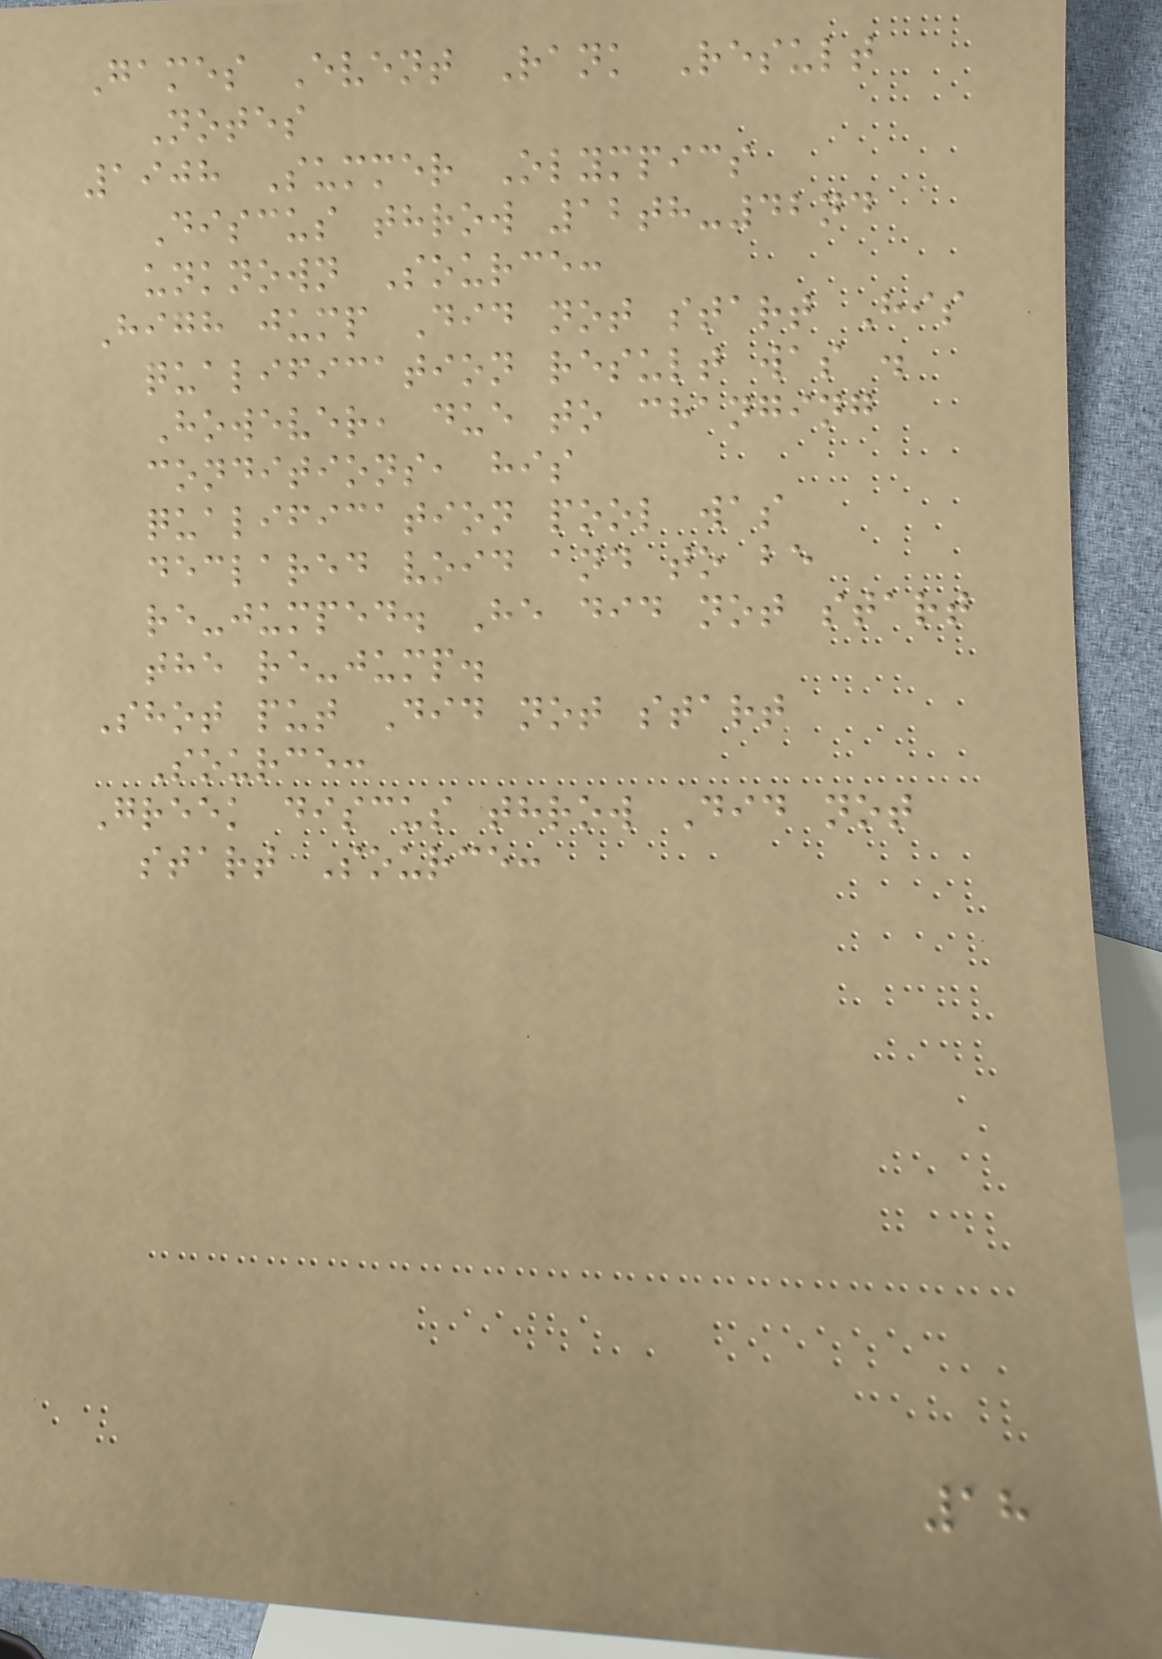Games Event Rank Result
Notes
1908 Summer Olympics
Discus throw 12th-42nd
unknown Source:
High jump Did not start His
qualification result was .
However, due to changing
conditions, his
qualification pool was
declared void and to be
re-jumped. He did not start
the re-jump.
Shot put Did not start
Source:
Greek discus throw Did not
start Source:
18
